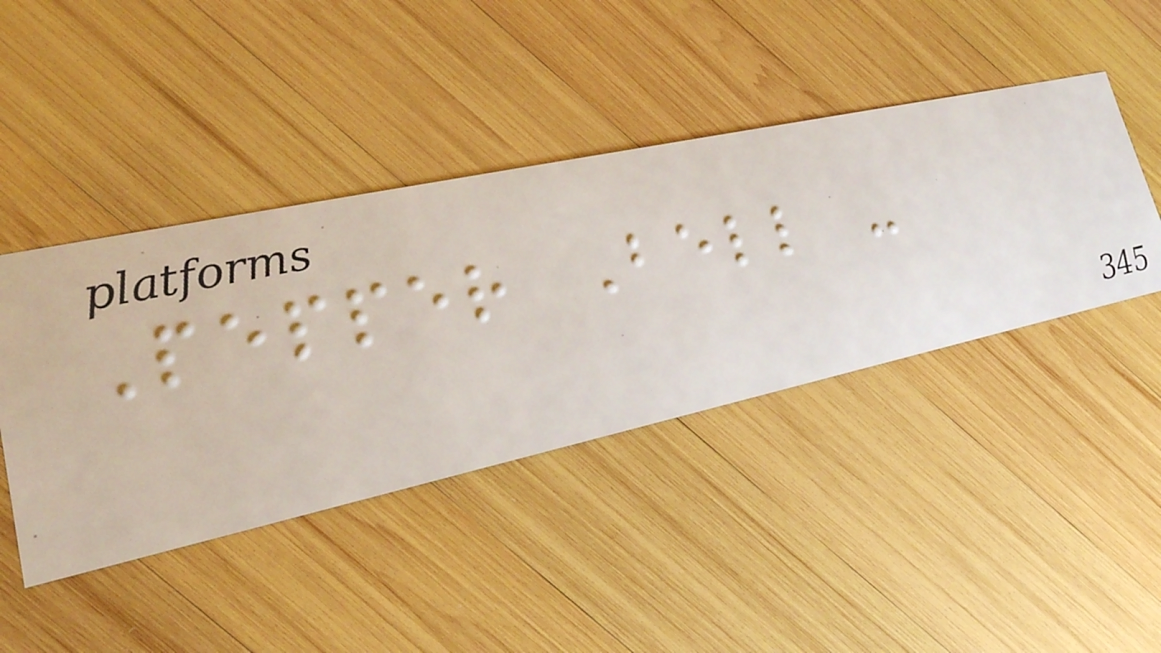Pepper Bell -
